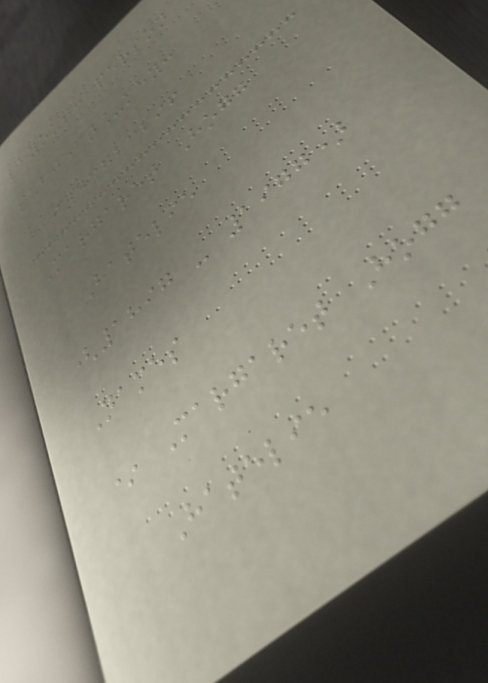layout: person
subject_key:
i43723296
Margaret Hogg
Hatelie
(1897 - 1977)
Names
* Margaret Hogg
Hatelie
